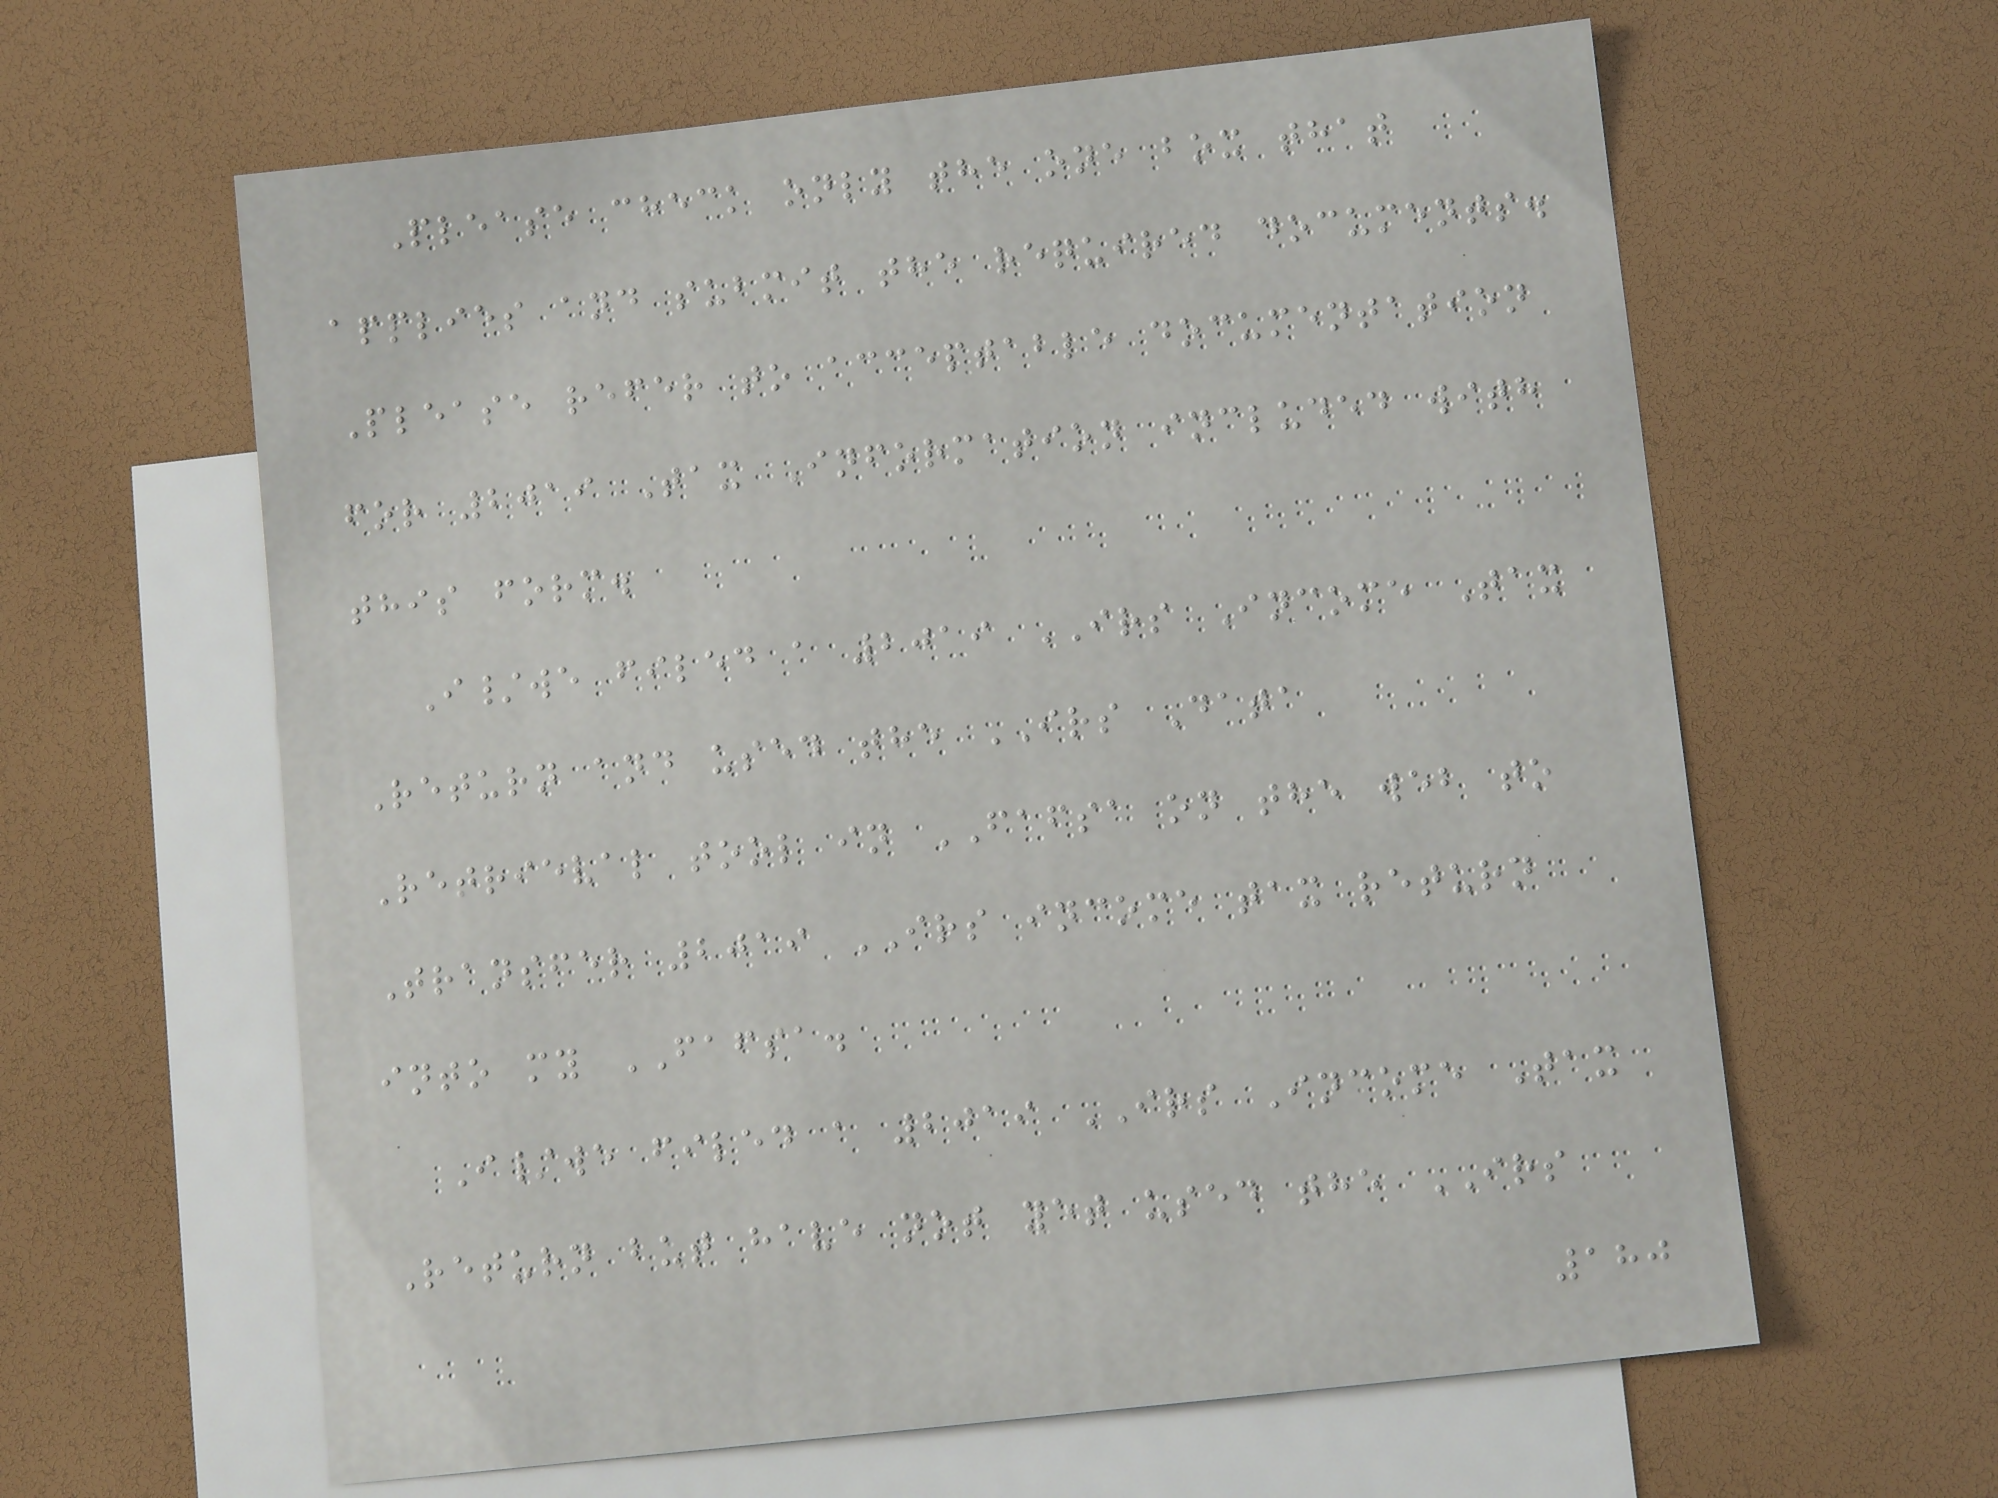Please check only the one box that
applies and submit the required documents.
Please refer to acceptable documentation
for 2019 Tax Information included with
this form.
I/we filed a 2019 IRS Income Tax
Return and used the IRS Data
Retrieval tool in FAFSA on the web to
Transfer 2019 IRS income tax return
into my FAFSA.
I/we filed a 2019 IRS Income Tax
Return but have not yet used the IRS
180
